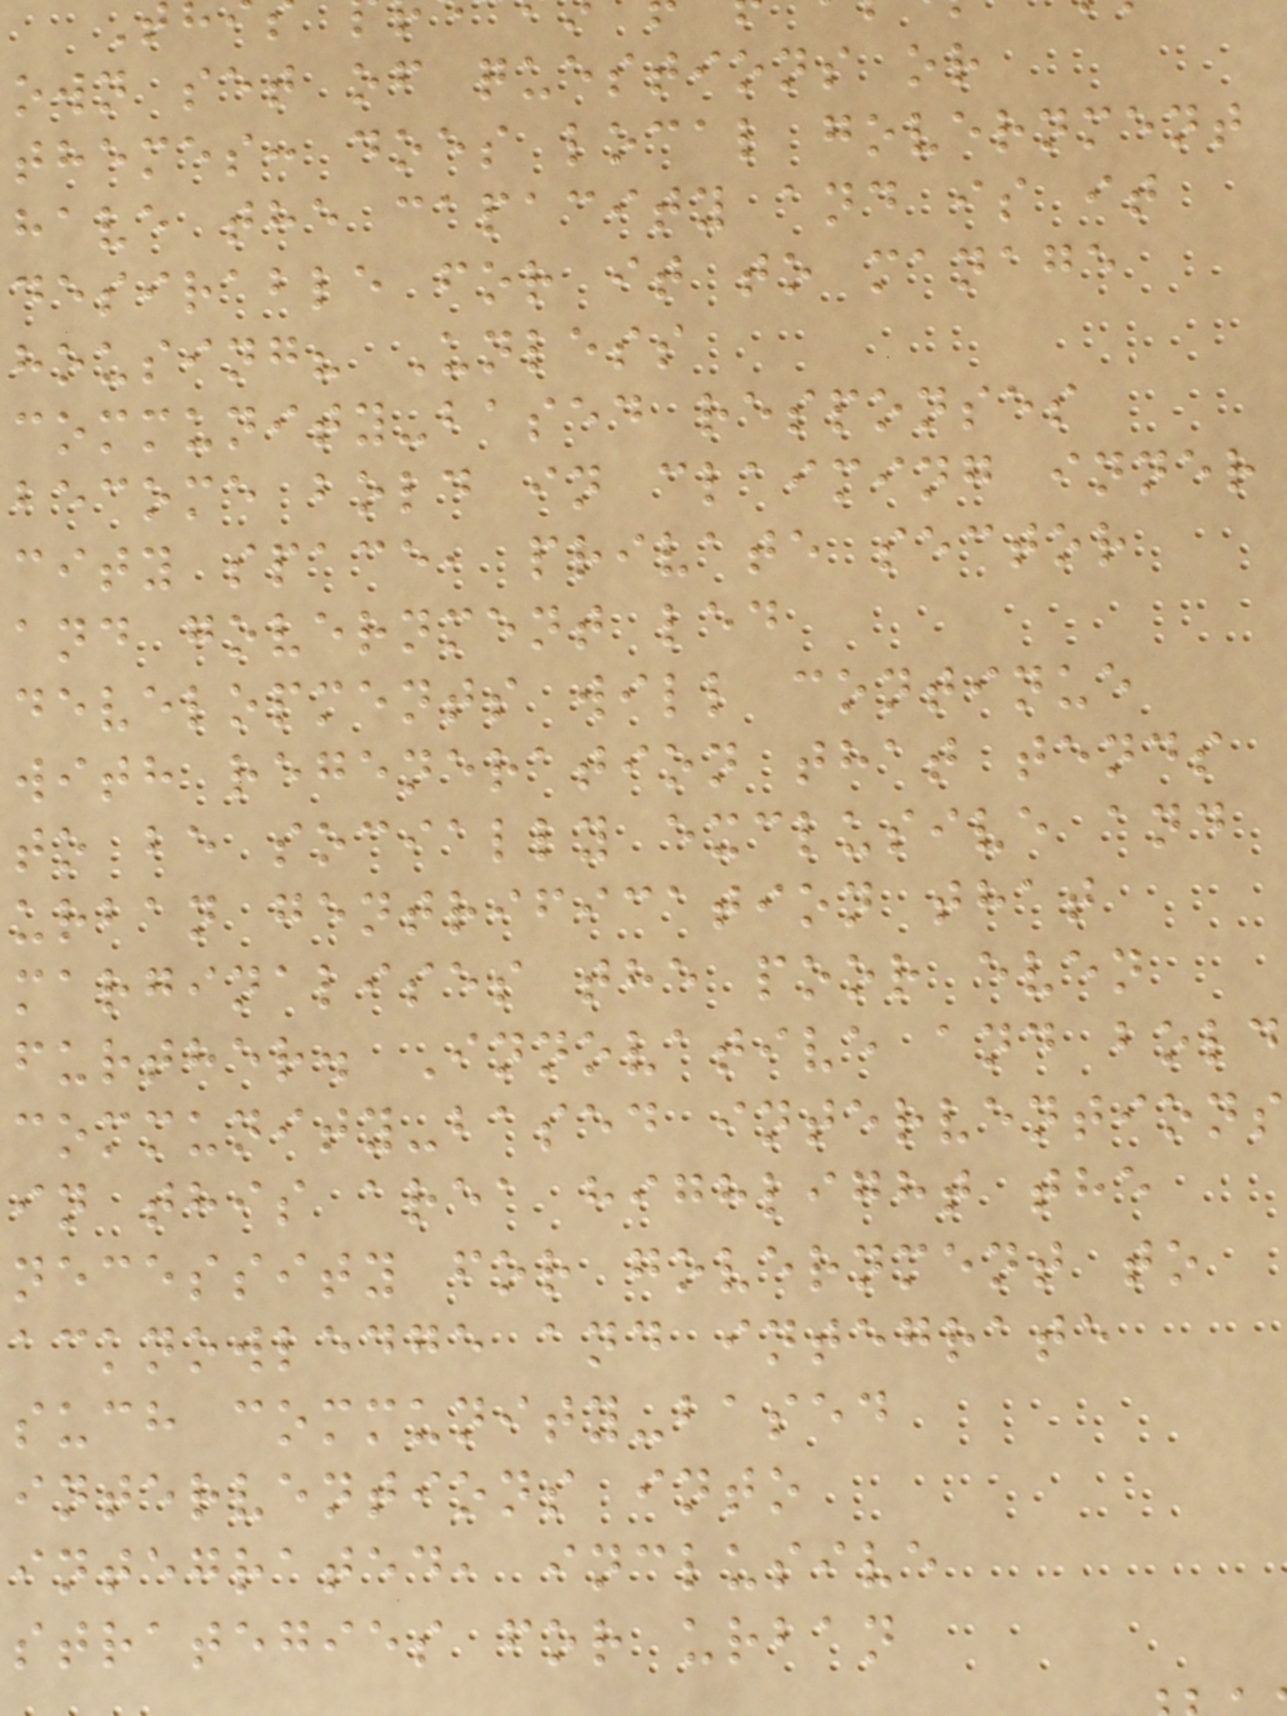own set of questions or
themes: does local government
have the capacity and is it
desirable for it to manage
housing? Unless
community-based responses
become bold in claiming inner
city space, private sector
and government led
developments will continue
with regeneration that tends
to be socially exclusive and
urban gentrification that
marginalises the poor even
further. Innovative and bold
community-based interventions
in this area highlight the
necessity for government to
acknowledge and integrate
such community-based
interventions into
integrated, inclusive
strategies for urban
